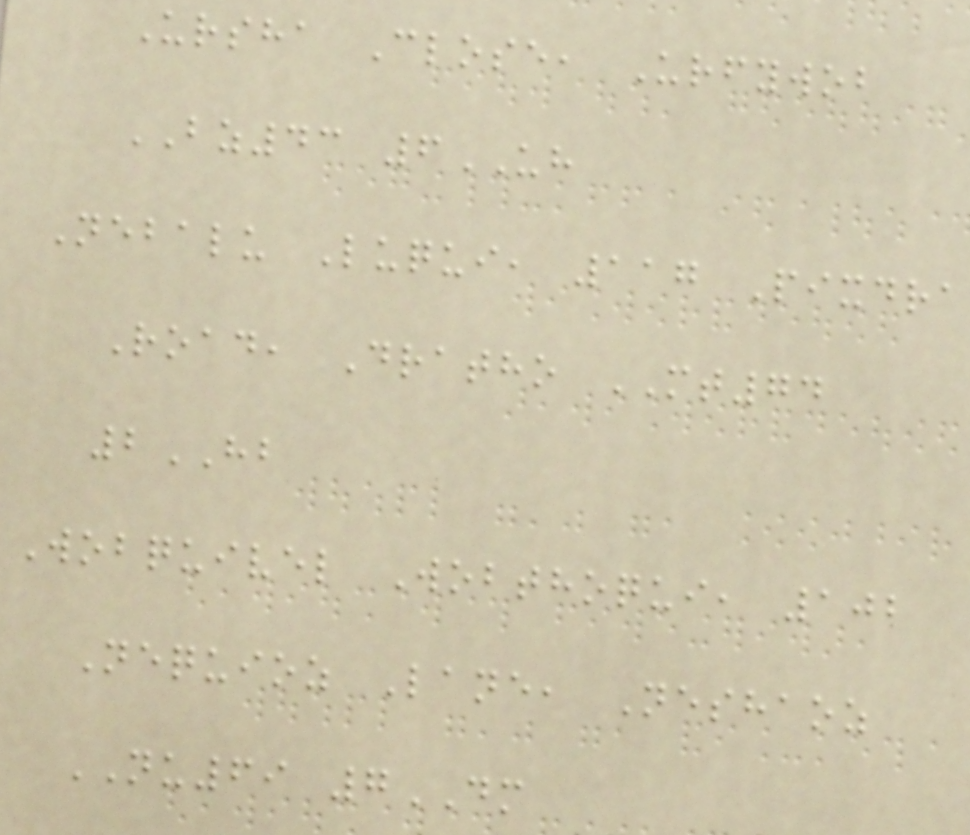Ursha Close, Urfywob
BZ43 6UH
Nebalu Luqui, 117 Pixdra
Road, Dratho MT74
2HB
Wobquivel Wobthoqui, 102
Nequioz Lane, Neshaoz
NU69 7DM
